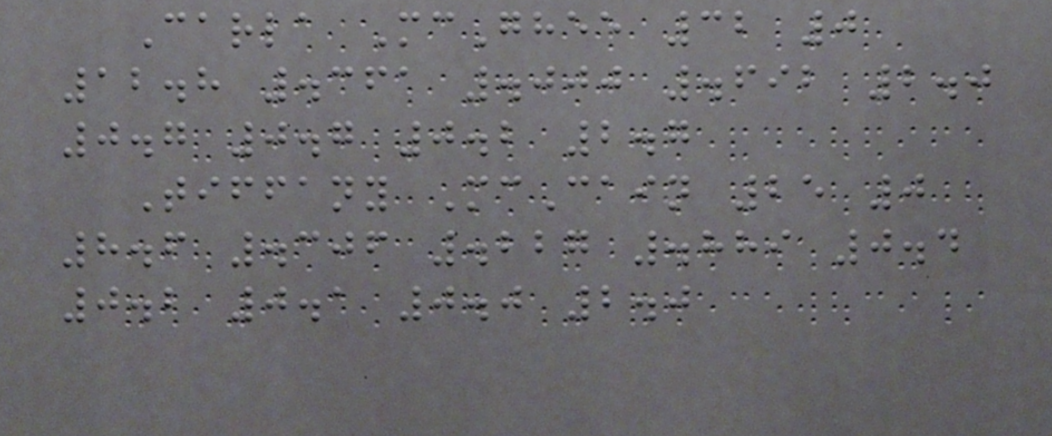Carla McGhee 32 0
12.8 .361 .000 .692 2.0
0.7 0.7 0.2 2.7
Tiffany McCain 25 0
8.6 .306 .227 .889 0.4
0.2 0.1 0.0 2.0
